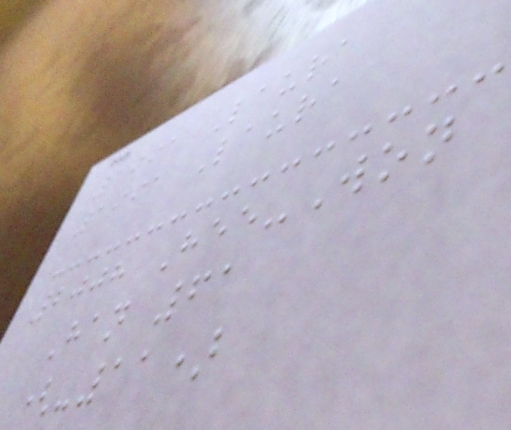1991 Laura
1991 Laura
2008 Hee-Won
Han 61
(-11)
